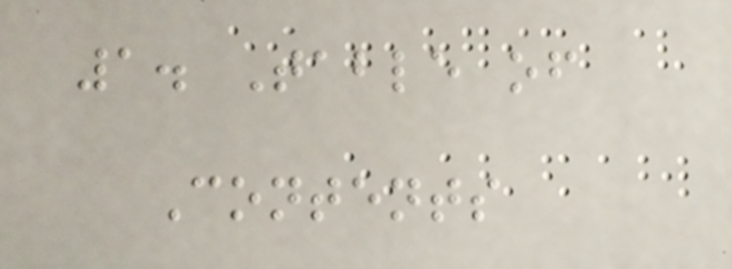1. Table of
Contents
